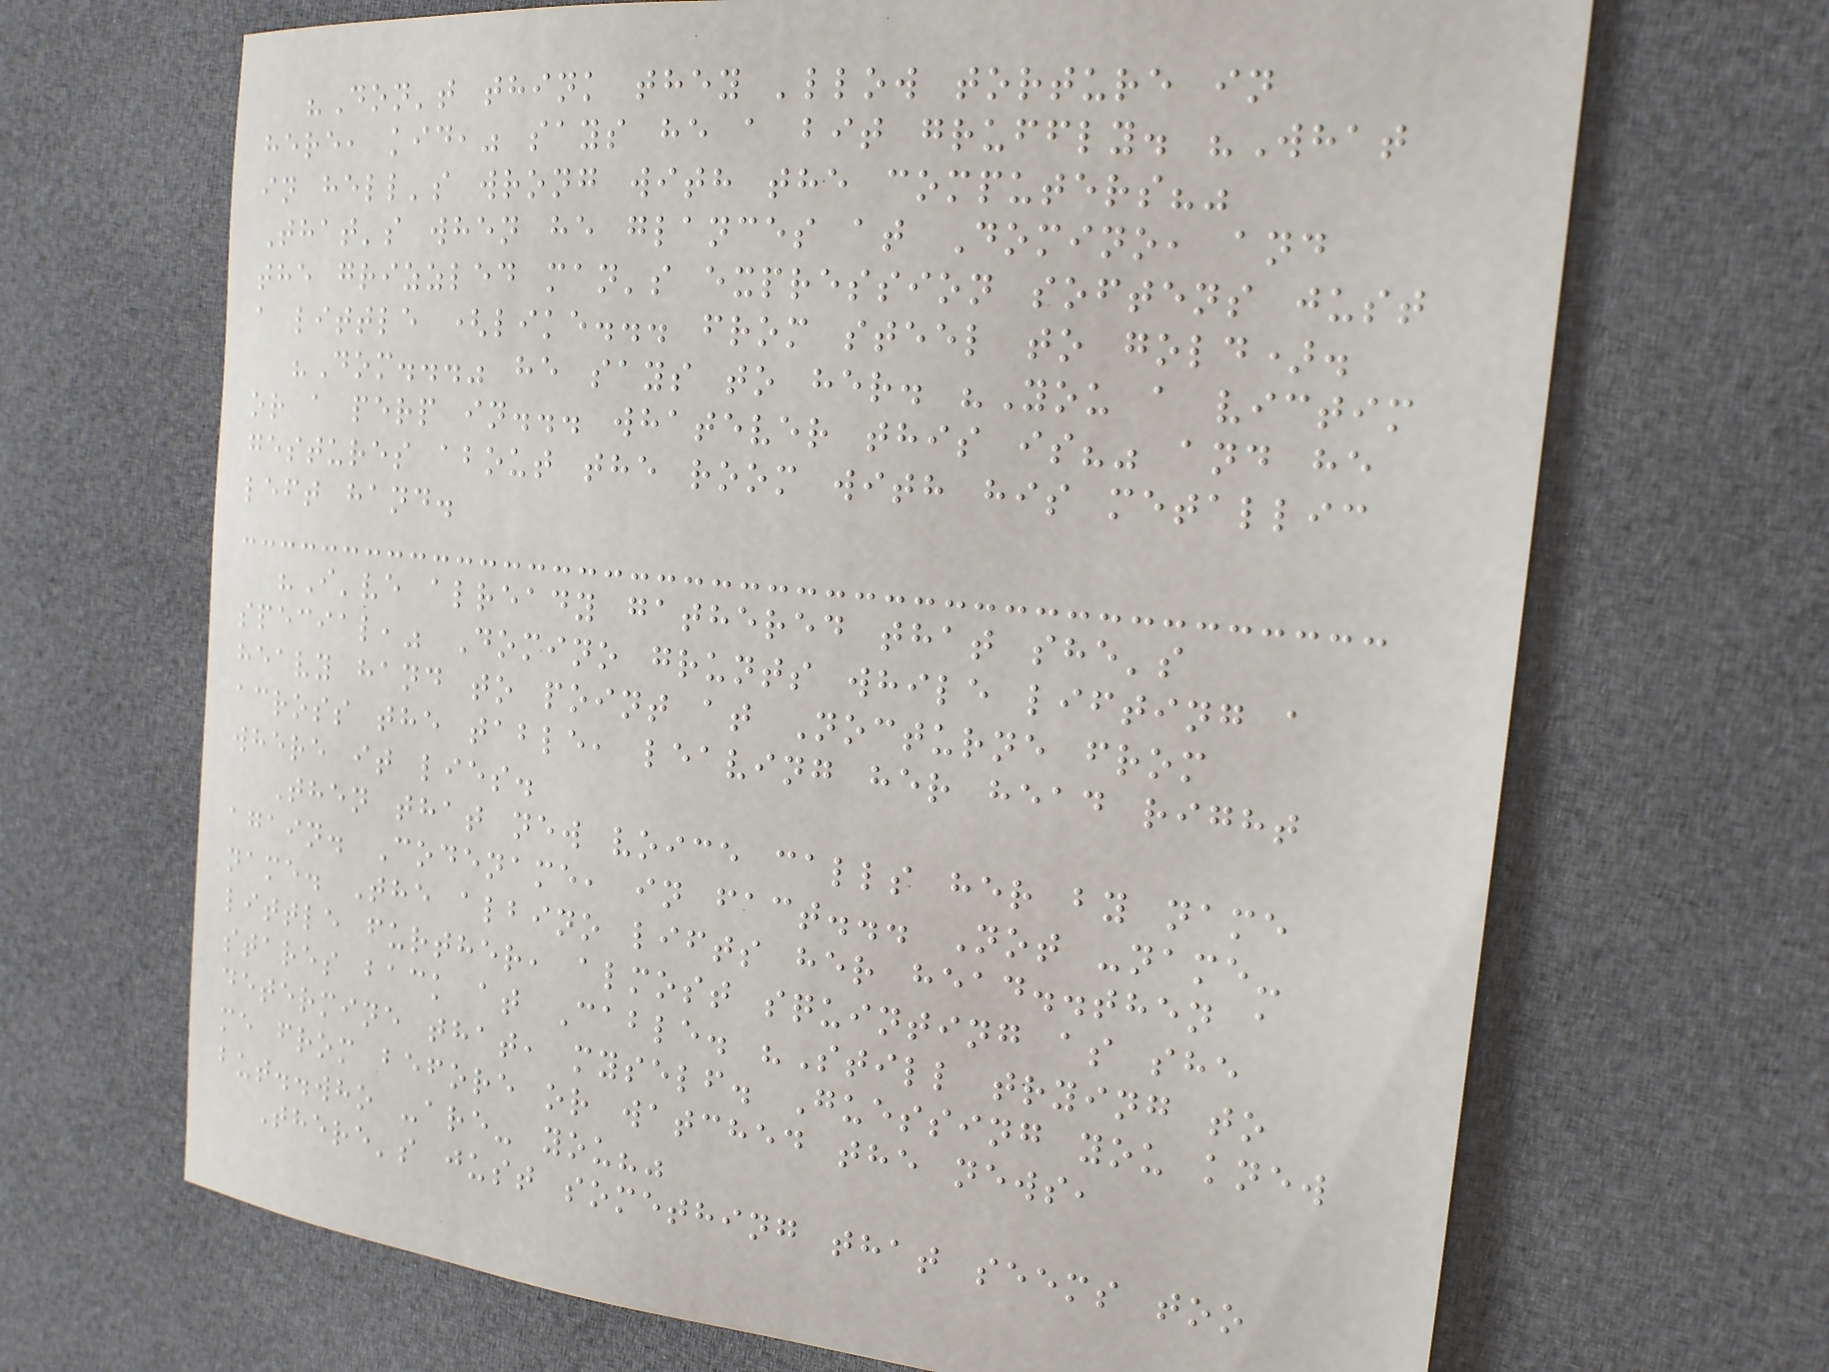"Don't think they 'llow torture in
here, kid," says he a bit gruffly. "What
in hell's wrong with the computers?"
That's when he glances at Domino, and
the grizzled man's expression softens just
a little (like... from steel to gold).
"Dom..." he says to her. "You a victim
or a perp in... whatever this is?" and he
gestures about the room with his metallic
left hand.
"I've already gathered that she's
special," Domino grunts while lifting a
heavy hand to point at Nocturne from
across the table, leaving her head right
where it lies.
Then that new voice calls her by name
again. Codename, in fact... Not -name-
name. The albino lifts her head..then a
little further, almost squinting as she
stares back at Cable. "Still trying to
determine that, myself. Guessing you knew
me from before or watched the news,
but..who -are- you?"
There's just something that seems too
